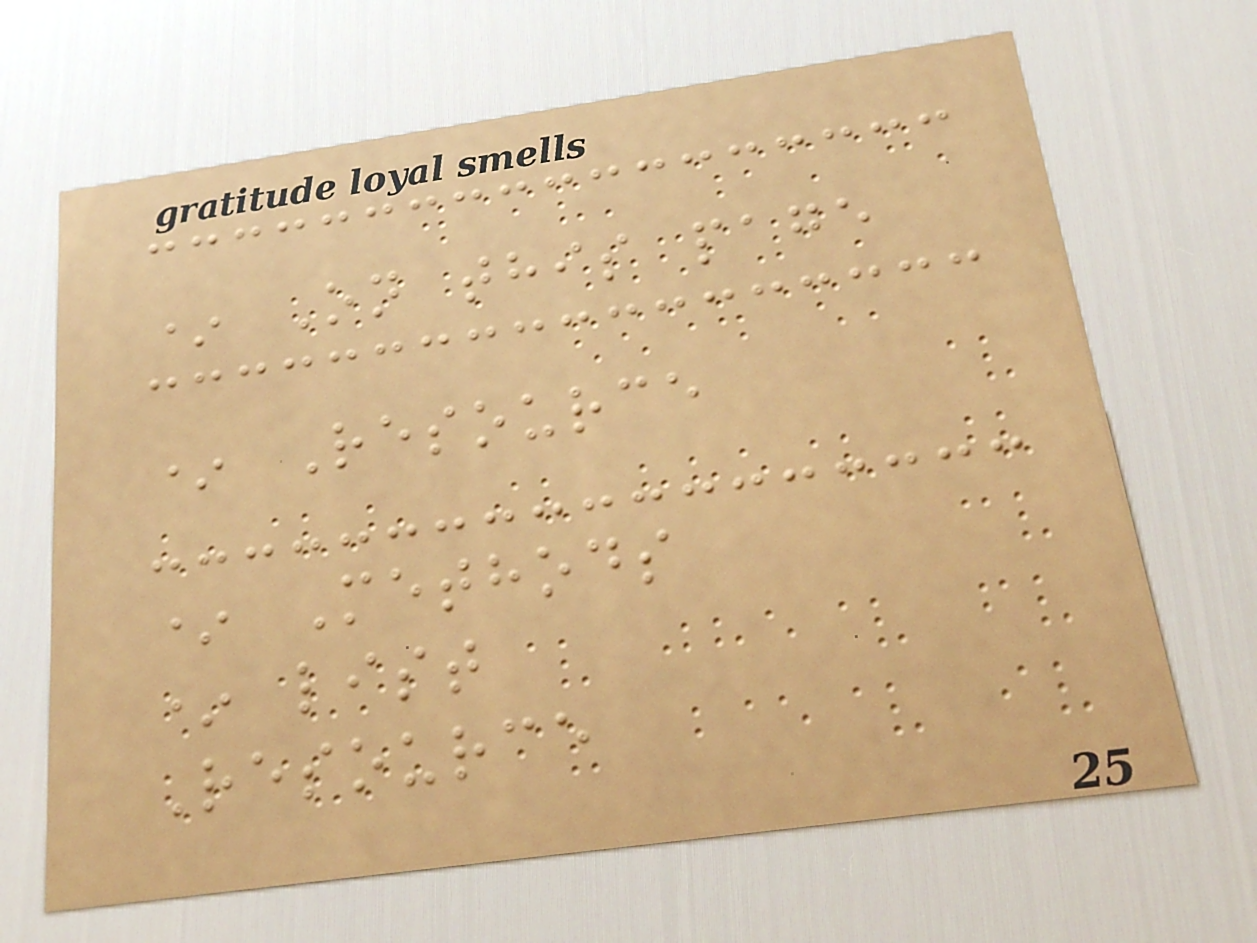* On this page
* Resource
* Methods
* list
Resource
